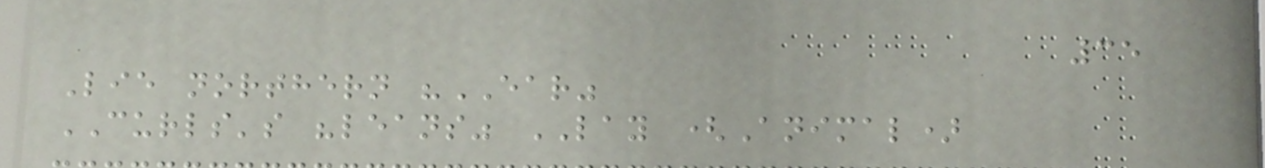35
Lie northern "EAR"
CURLS's "leans" LAY (Animal)
